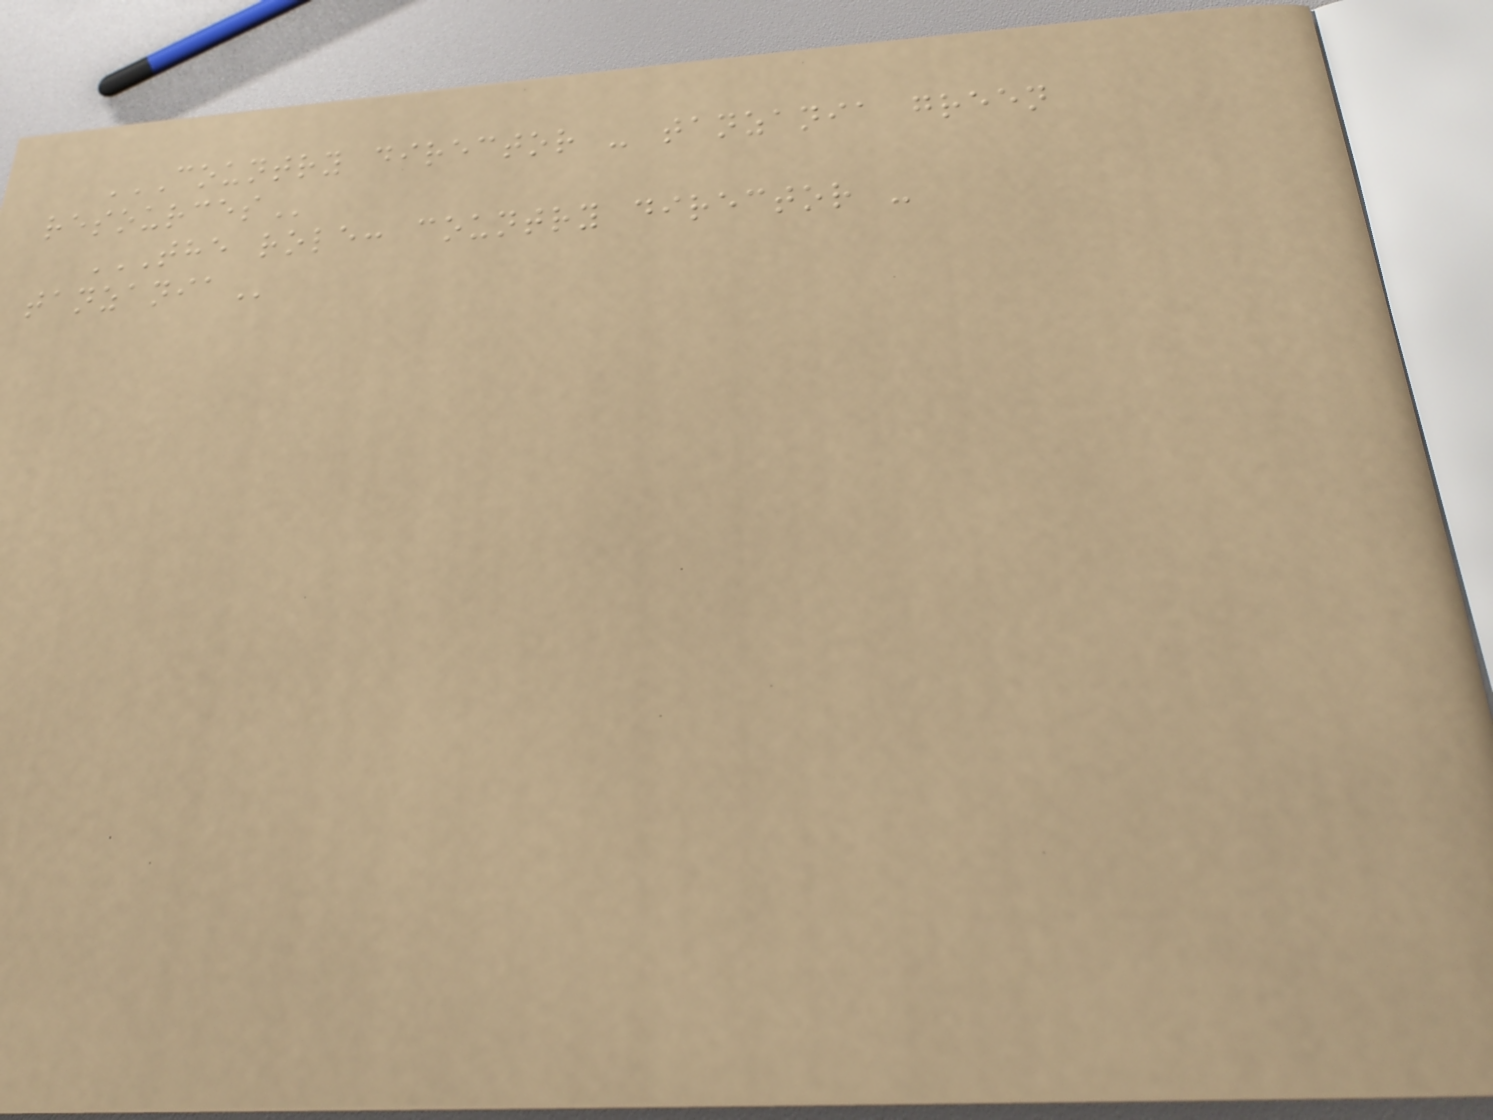COUNTRY DIRECTOR - TANZANIA GREEN
RESOURCES
THE ROLE: COUNTRY DIRECTOR -
TANZANIA
